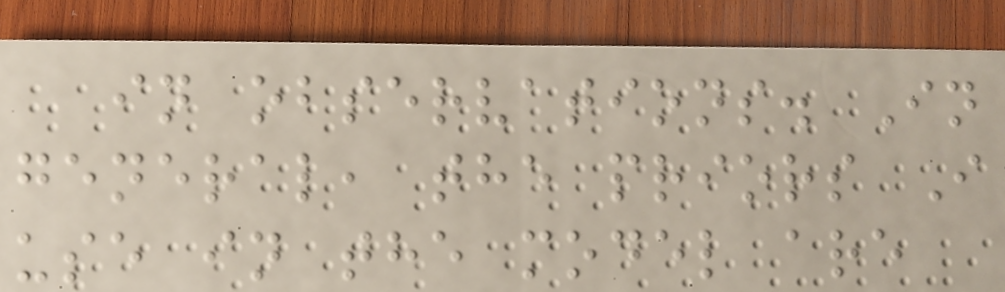in observations. In
general, the priors I
use in the model are
